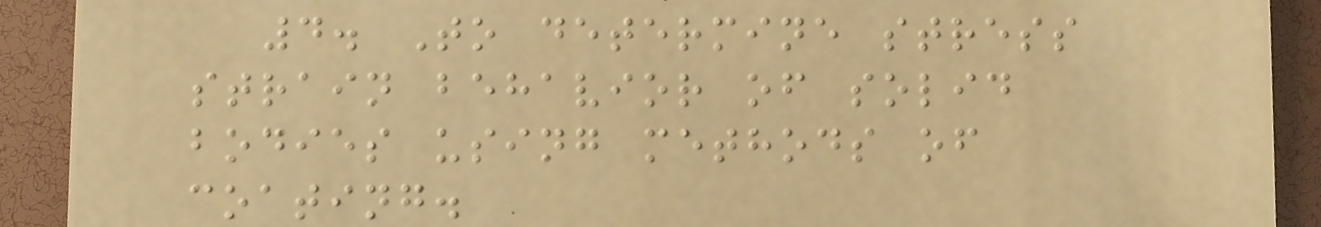4. To determine stress
strain behavior of solid
bodies using methods of
coating.
